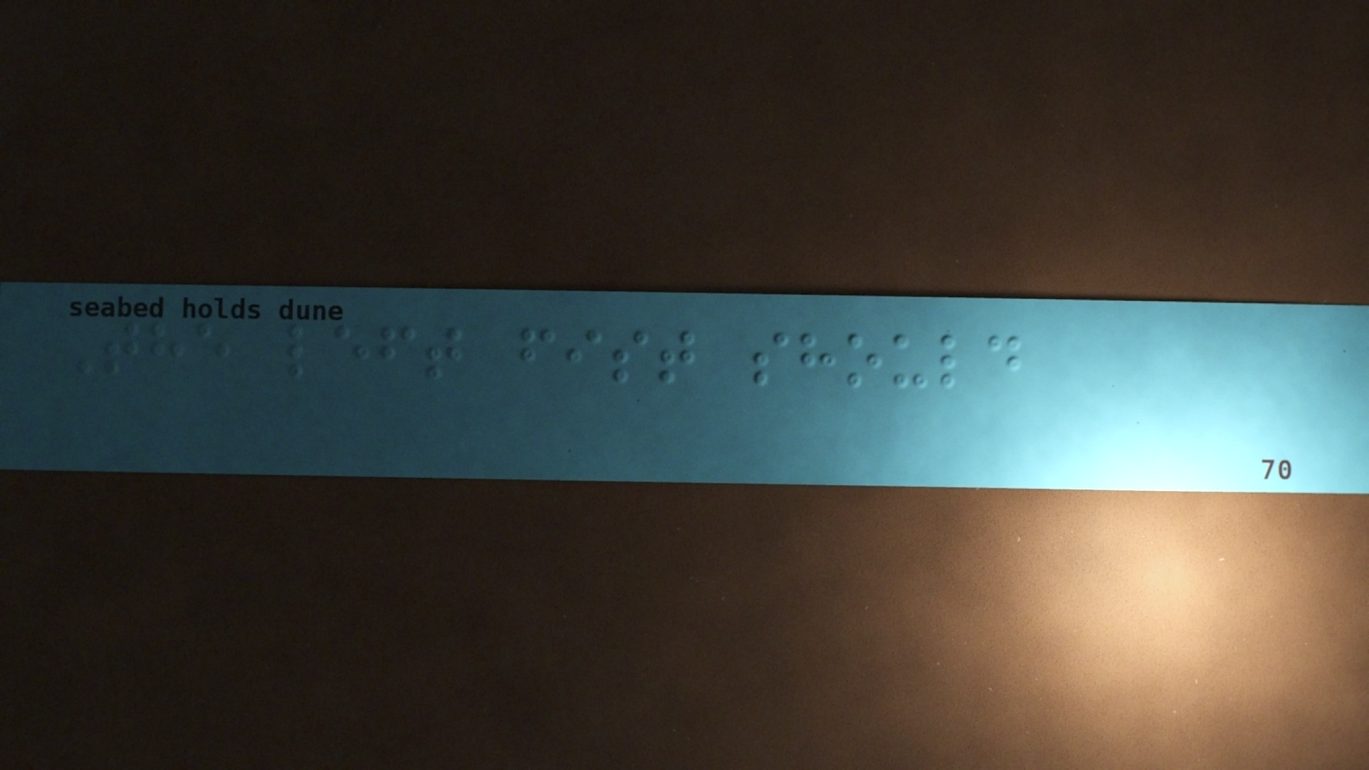The left fist should
